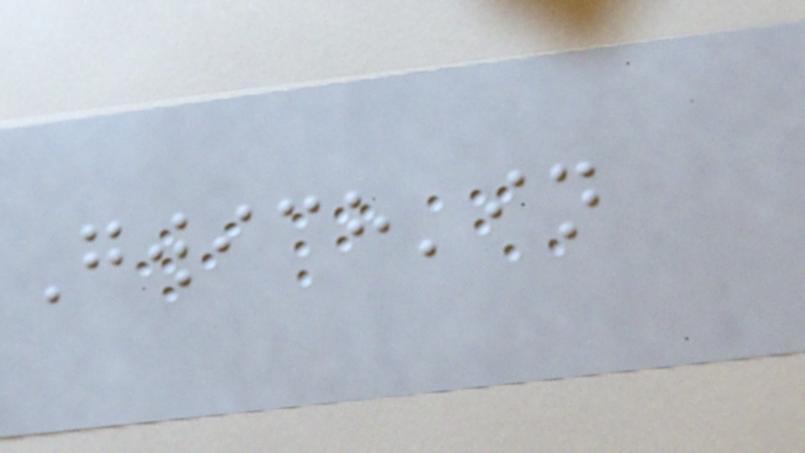Gwich'in
